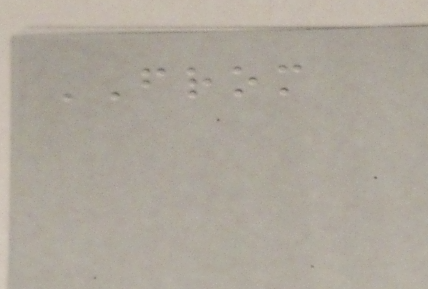FROM
